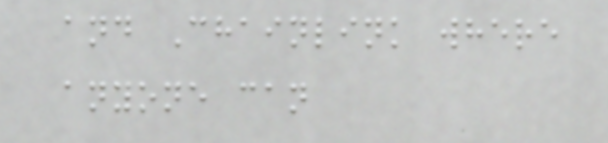and Chainlink where
anyone can
